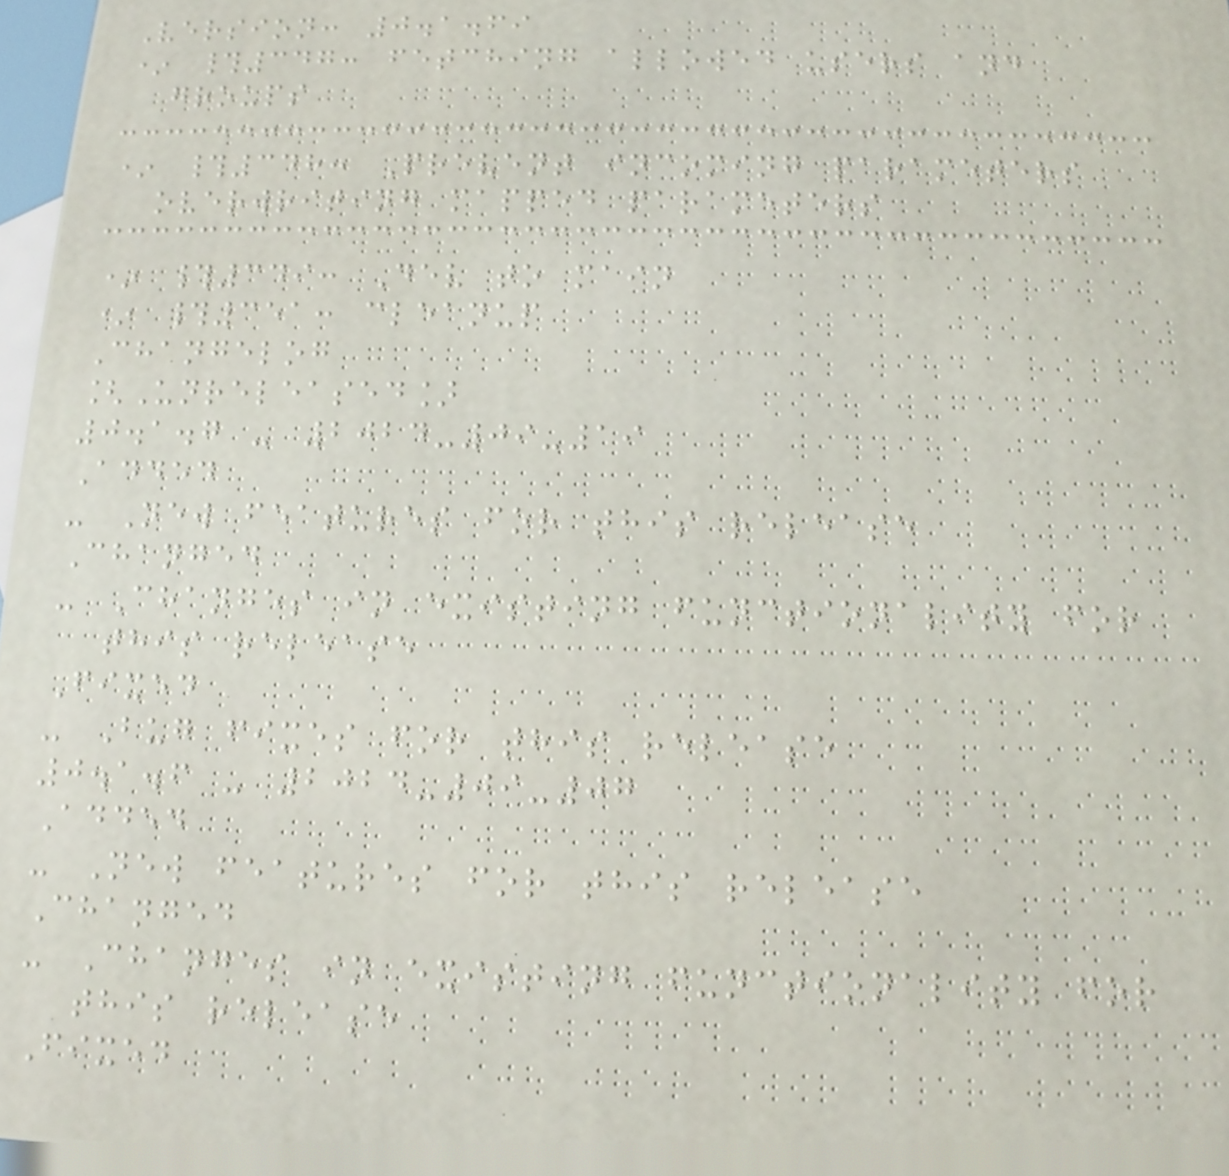Version: 0.1.69
* #347: fetching allowed users and
groups
* #348: Prevent incoming parameters
overwriting mapped parameters
* #349: Dev to main
* #351: cleanup
Changelog
[Unreleased]
0.1.7 - 2024-09-19
Added
- New features for this release
Changed
- Changes in existing functionality for
this release
Fixed
- Bug fixes for this release
0.1.6 - 2024-09-07
Added
- New features for this release
Changed
- Changes in existing functionality for
this release
Fixed
